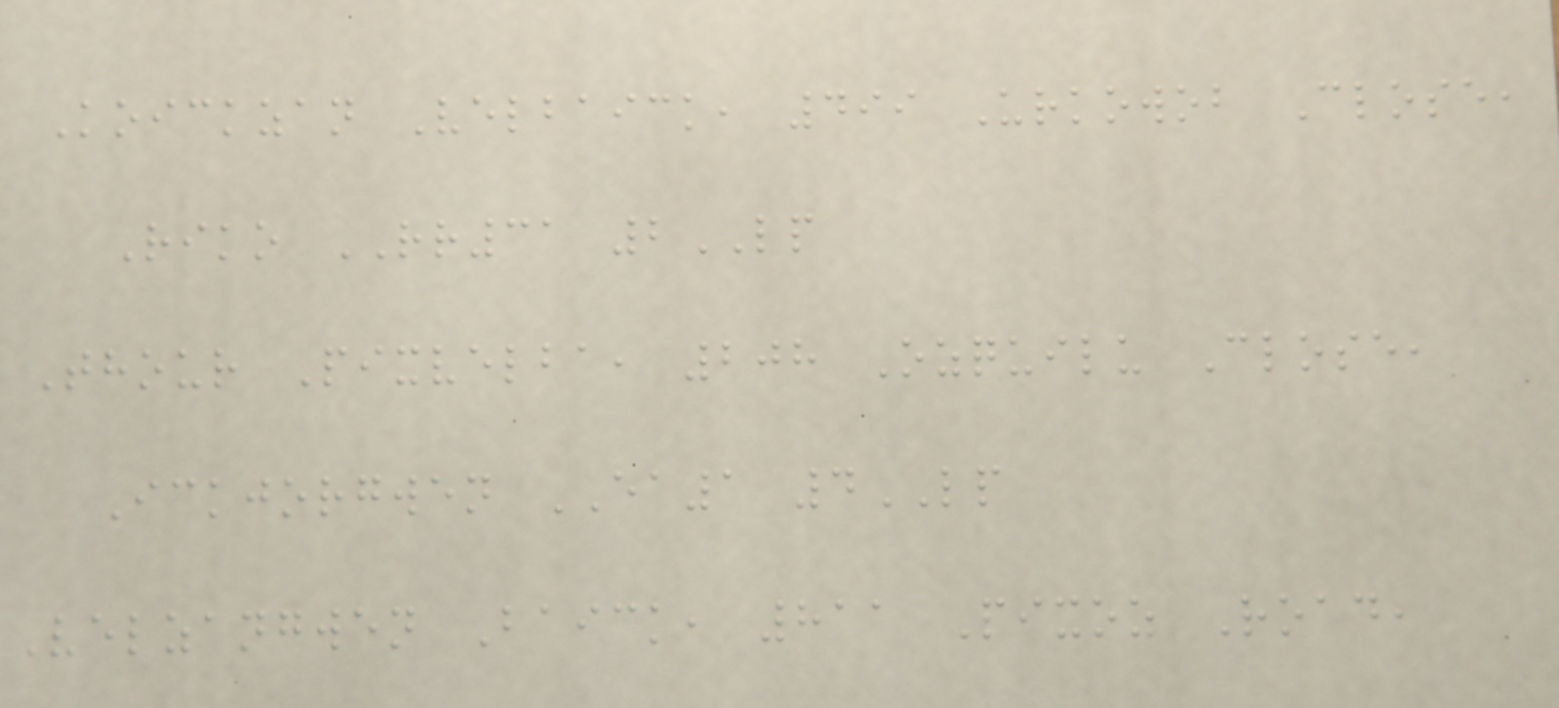Koickzan Velbaick, 499 Urkowob Close,
Riko RR31 2LP
Thour Pixvelba, 208 Ozquilu Close,
Ickjorgwen EA1 4LP
Velzangwen Baick, 811 Pixoz Road,
